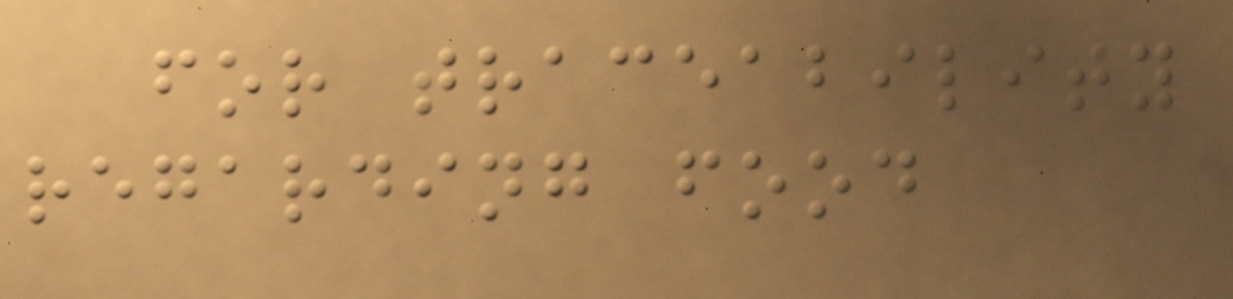for traceability
regarding food
